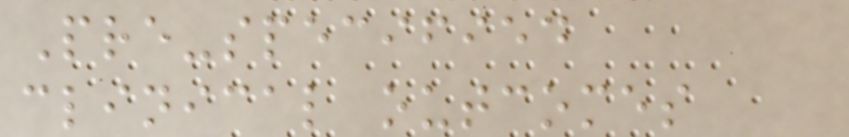Pre-specified
clinical outcomes
